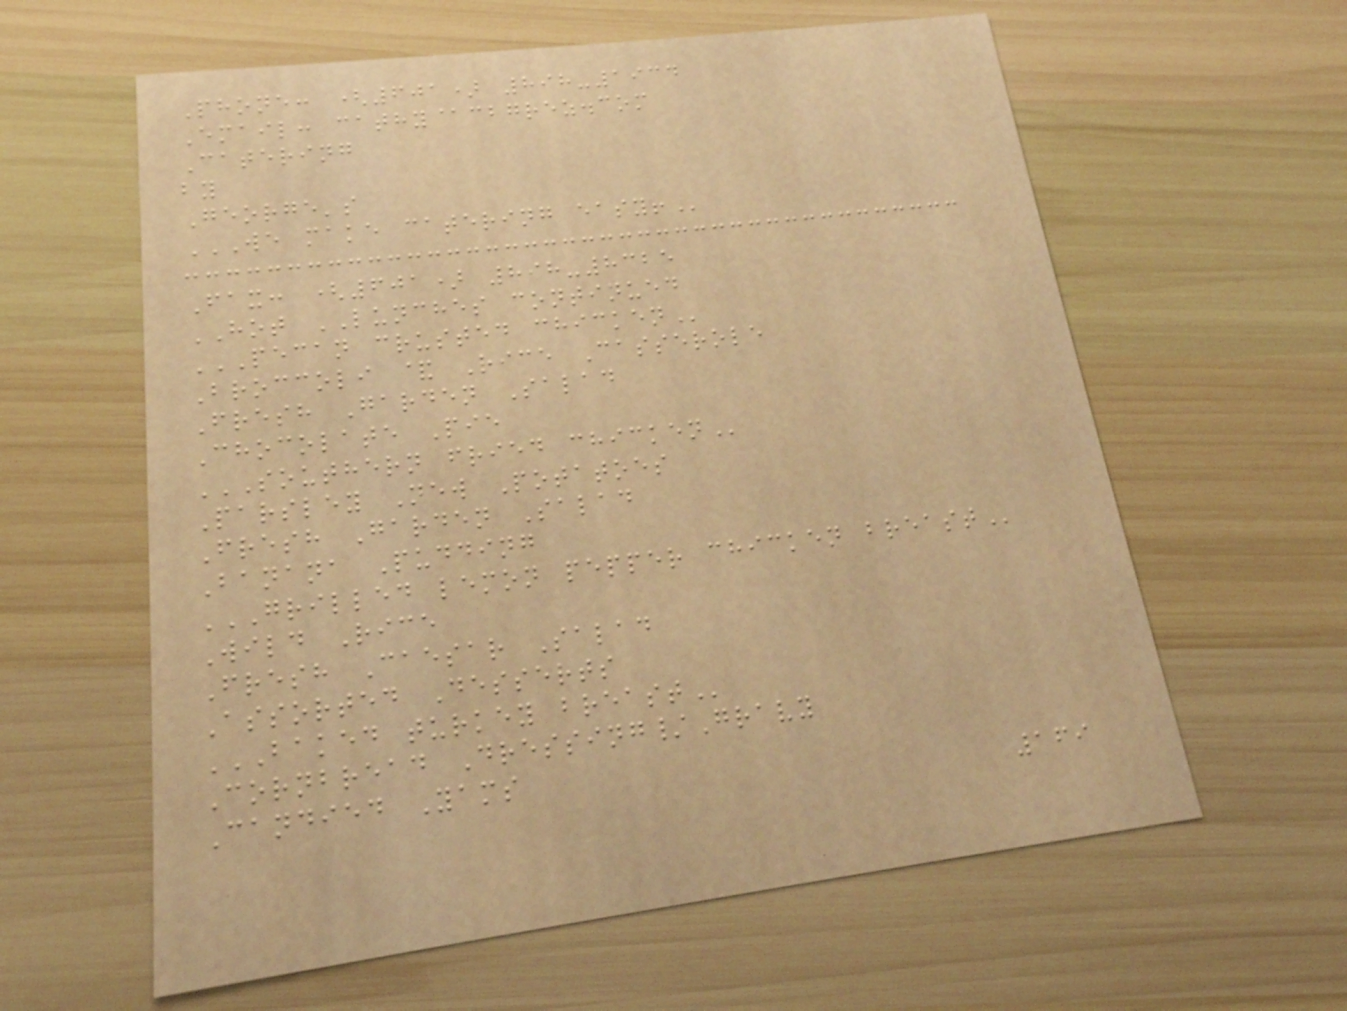Phone: (601) 898-1934
Email: cathy@cbgrez.com
Catering
by
George's
WE MAKE CATERING EASY!
Fax: (601) 898-8325
HOT LUNCHES continued
PECAN CRUSTED CHICKEN
Broccoli & Rice Casserole
Fresh Garden Salad
Chocolate Pie
SOUTHERN FRIED CHICKEN
Parsley New Potatoes
Fresh Garden Salad
Banana Pudding
GRILLED LEMON PEPPER CHICKEN BREAST
Wild Rice
Fresh Caesar Salad
Assorted Desserts
BAKED TURKEY BREAST
Cornbread Dressing/Gravy
Candied Yams
169
